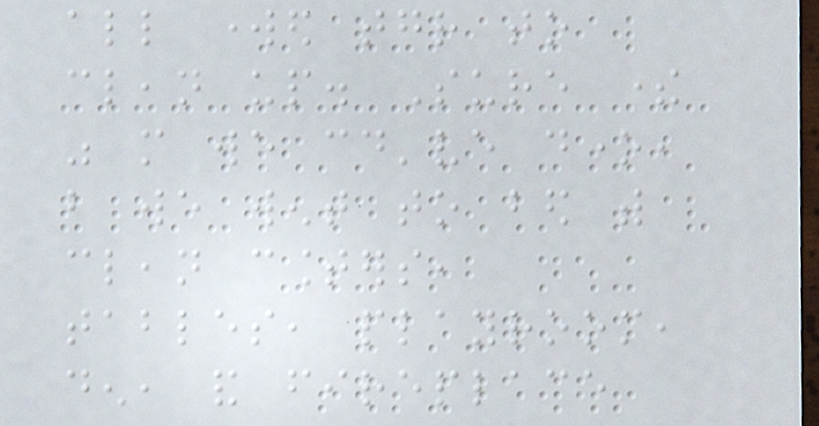all worked together to
clean up. Sure there
was more we could've done,
but we went to bed with
clean counters,
tables, playroom,
den, and fireplace
